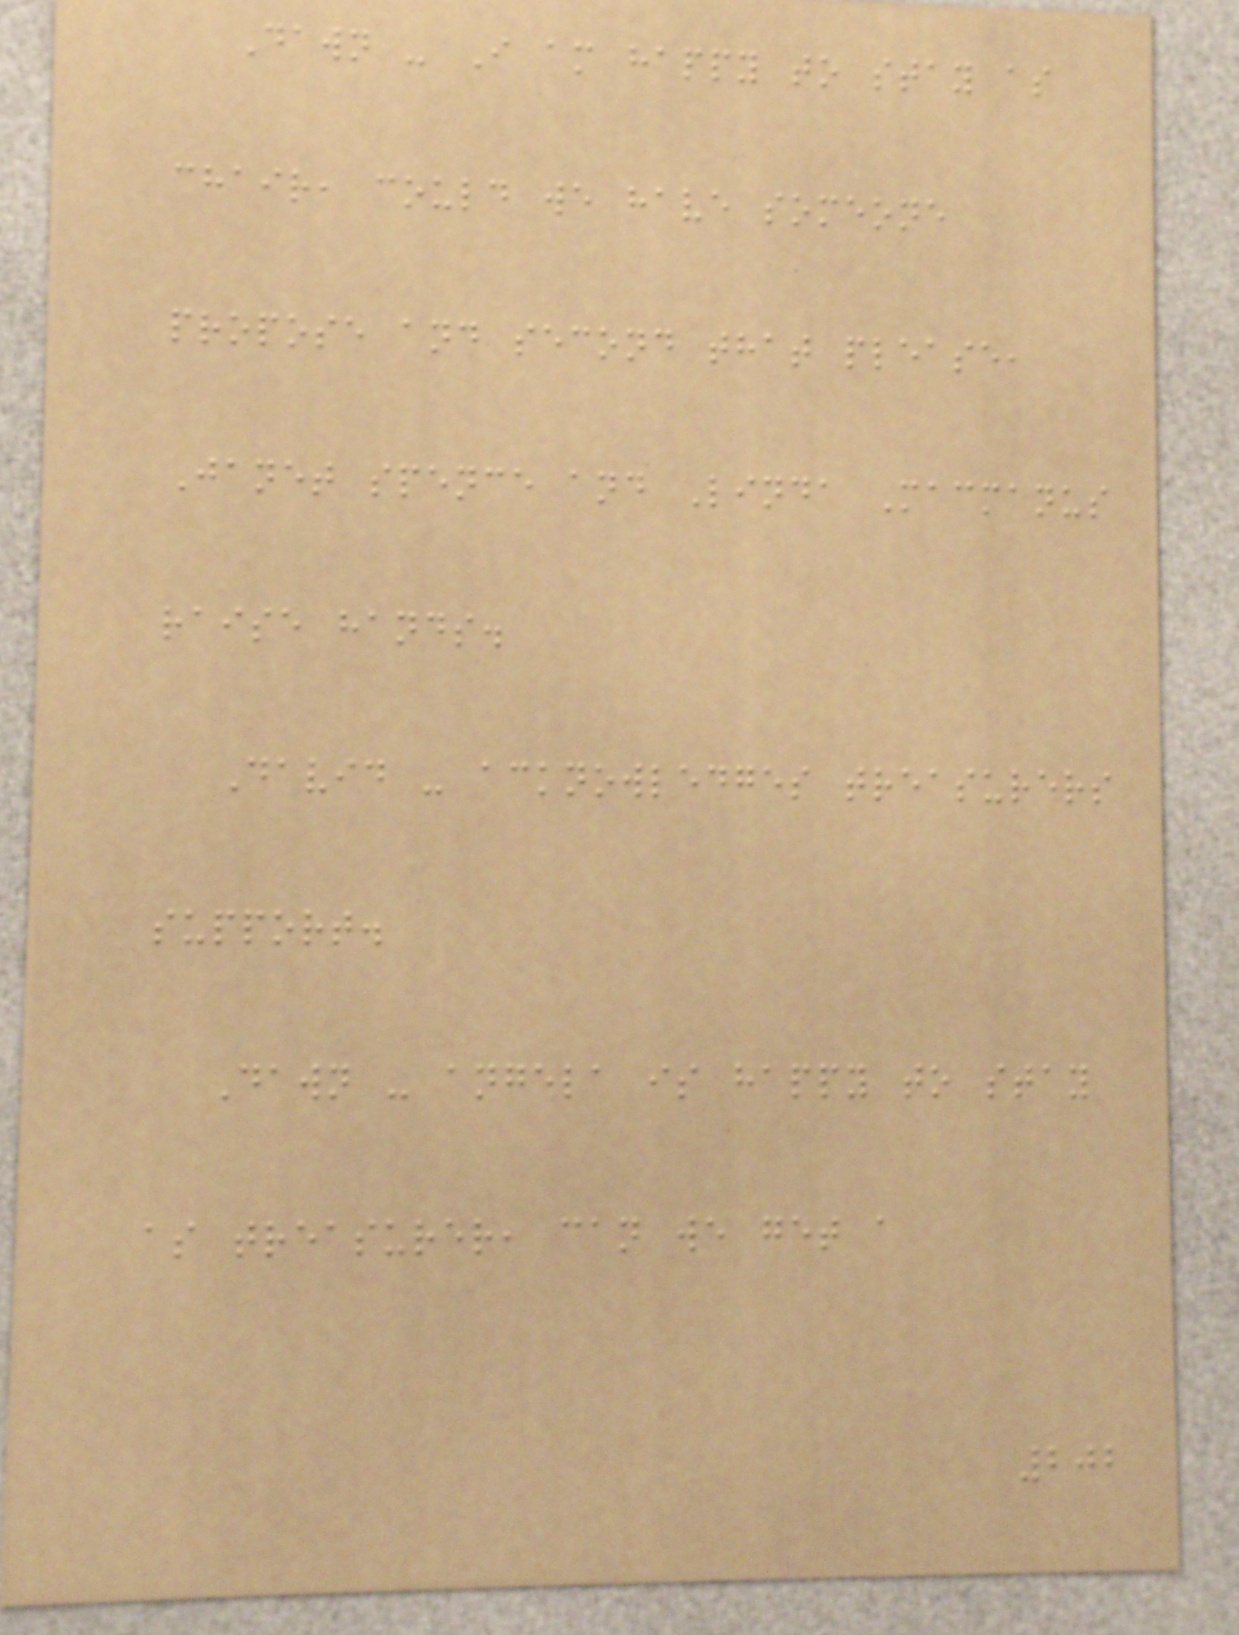Dawn - I am happy to stay as
chair, could we have someone
propose and second that please,
Janet spence and Linda Macmanus
raise hands.
David - acknowledges treasurers
support.
Dawn - angela is happy to stay
as treasurer, can we get a
202
